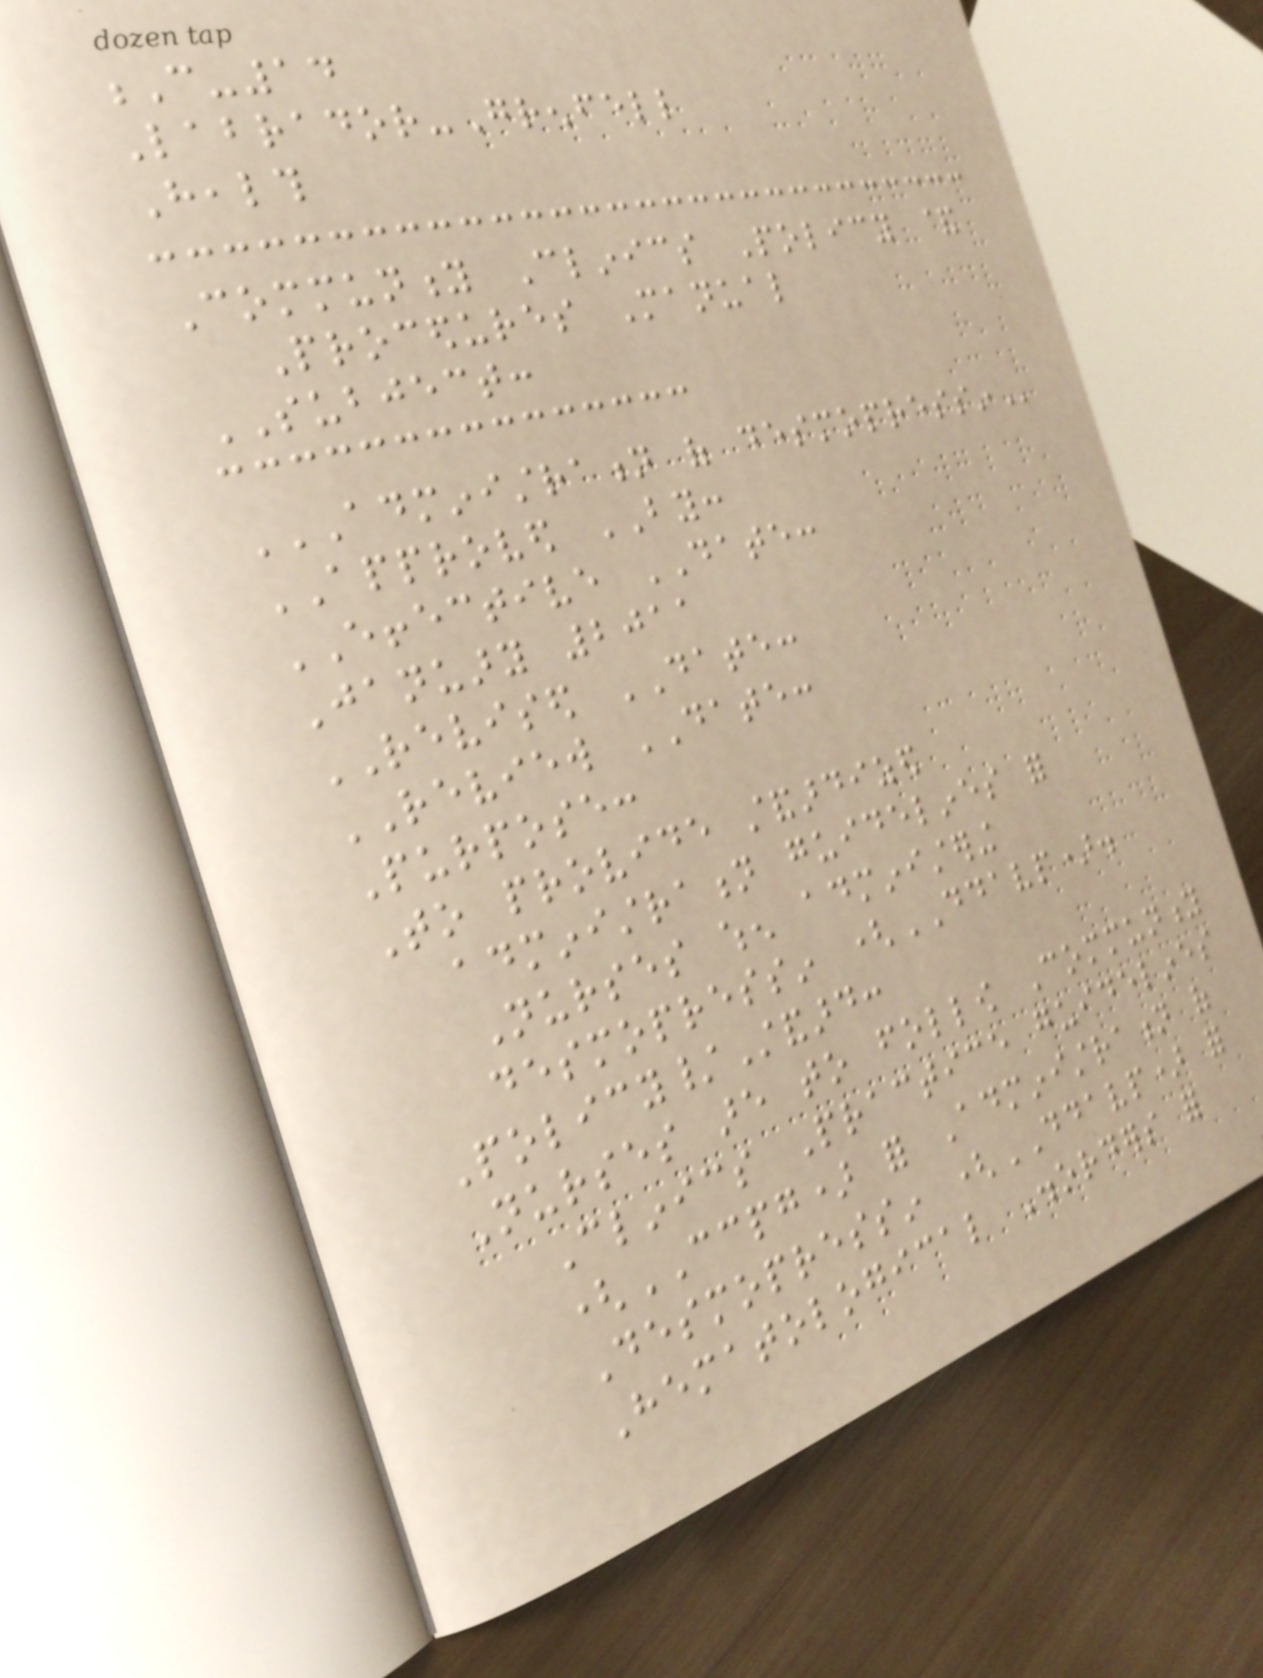C-14
Labrador-Grenfell
Health
Community Clinics Policy &
Procedures Manual
SUBJECT:
ADMINISTRATION OF DESMOPRESSIN
APPROVED BY:
EFFECTIVE DATE:
January 2011
REVISED DATE:
REVIEW DATE:
Purpose:
To provide standardized
administration guidelines for
Nurses when administering
desmopressin (DDAVP).
Policy/Standard:
Nurses are to follow Community
Clinics Practice guidelines
(CCPG) for Administration of
Desmopressin (DDAVP) for
Hematological Disorders for
